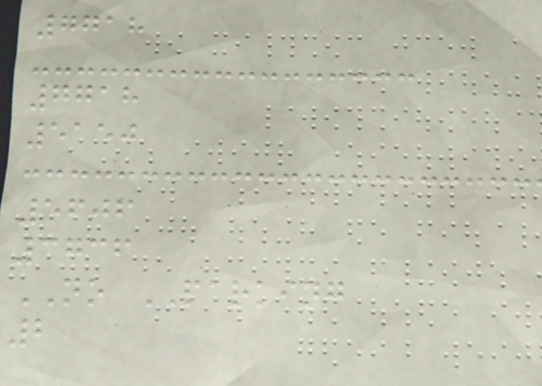7718
7718
5150
5606
3736
NO PARKING
2
